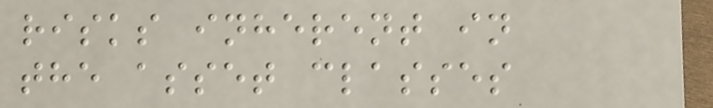risks inherent in
the asset classes
